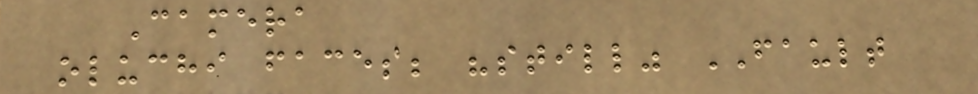Camera
oluchi faces; "still" FAULT
